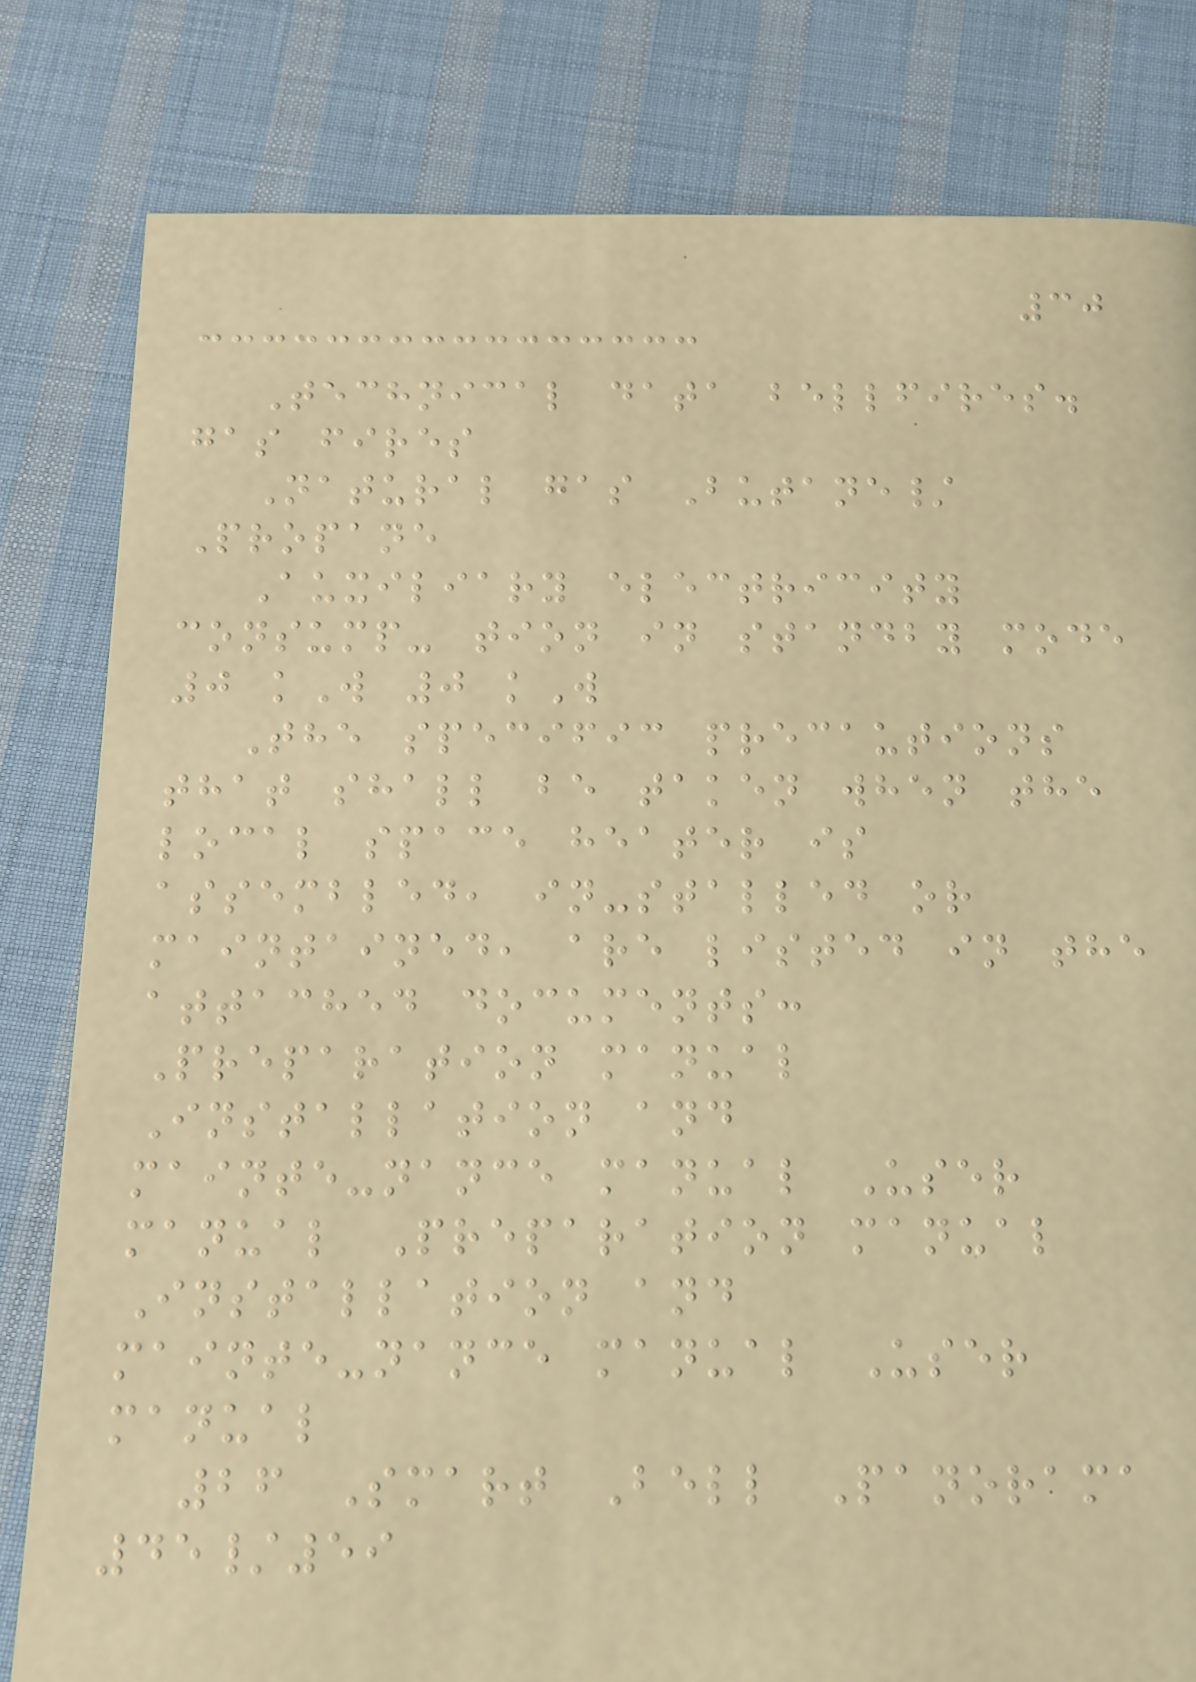30
Technical data bellfires.
gas fires
Natural gas Butane/
Propane
Auxiliary electricity
consump- tion in standby mode
0 kW 0 kW
The specific precautions
that shall be taken when the
local space heater is
assembled, in-stalled or
maintained, are listed in the
attached documents:
Preparation manual
Installation and
mainte-nance manual User
manual Preparation manual
Installation and
mainte-nance manual User
manual
26 Smart Bell Panorama
45/59
